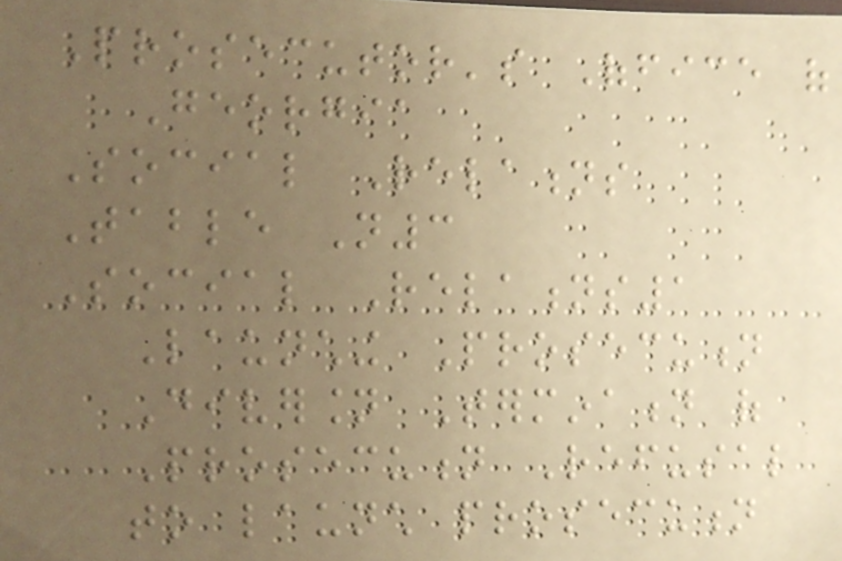Prosecutor's Office of
Georgia
Social Relations
Table N3
Social Relations1
Launching Prosecution
Diversion Termination of
Prosecution Refusal
to launch prosecution
